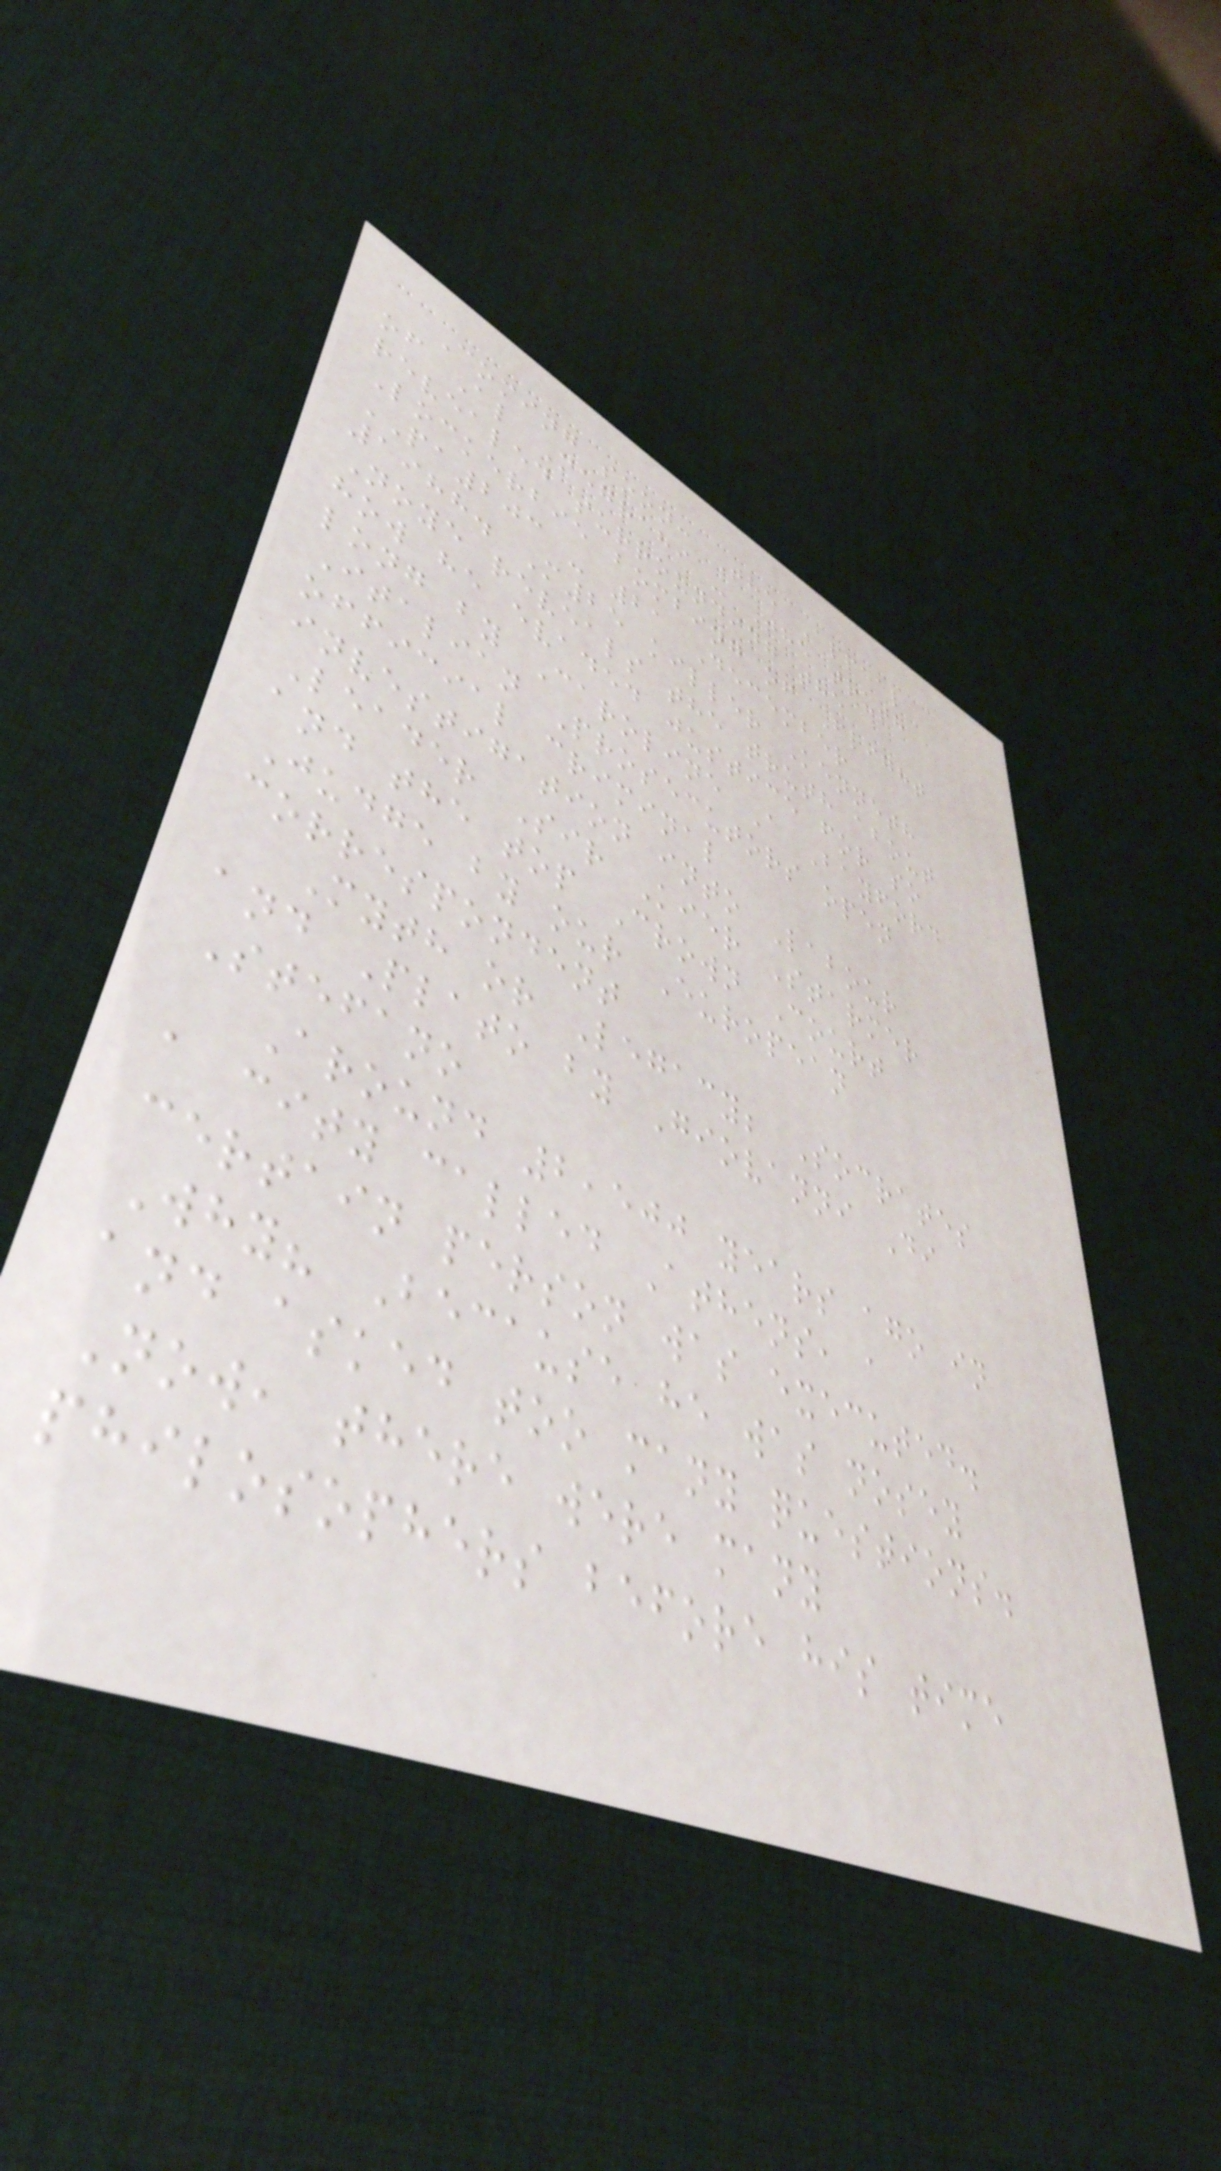Coming soon: The Appeal
of Al Megrahi - The truth
revealed surrounding the
Lockerbie bombing of Flight
PA203 - 21 December
1988. M25 killer Kenneth
Noye reveals the truth about
how he evaded justice for so
long by Caroline A Bayford
Italian Prosecutors open
official criminal
investigation into Labour
Leader Sir Kier Starmer
and the top Crown Court
Judge by our European
correspondent
Myth or Legacy; Socrates
and Plato by Giovanni Di
Stefano
Around 2,500 years ago in
a city called Athens, a
certain person was executed.
Why? Because he was nosey
and asked too many questions.
Now, there were many
philosophers before his time
